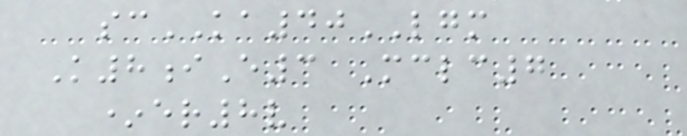scKA40LGM
K8iE3 Mclc7
*er8v
